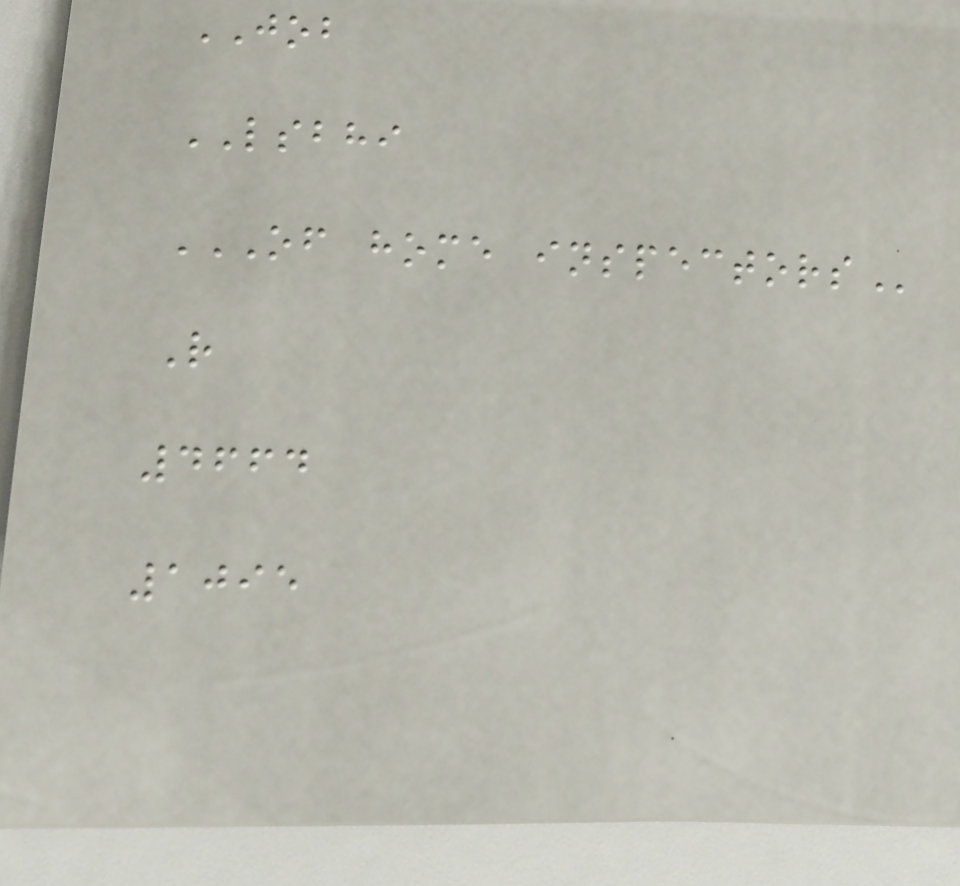JOB
LSBHI
OF HOME INSPECTORS
R
4664
1095
